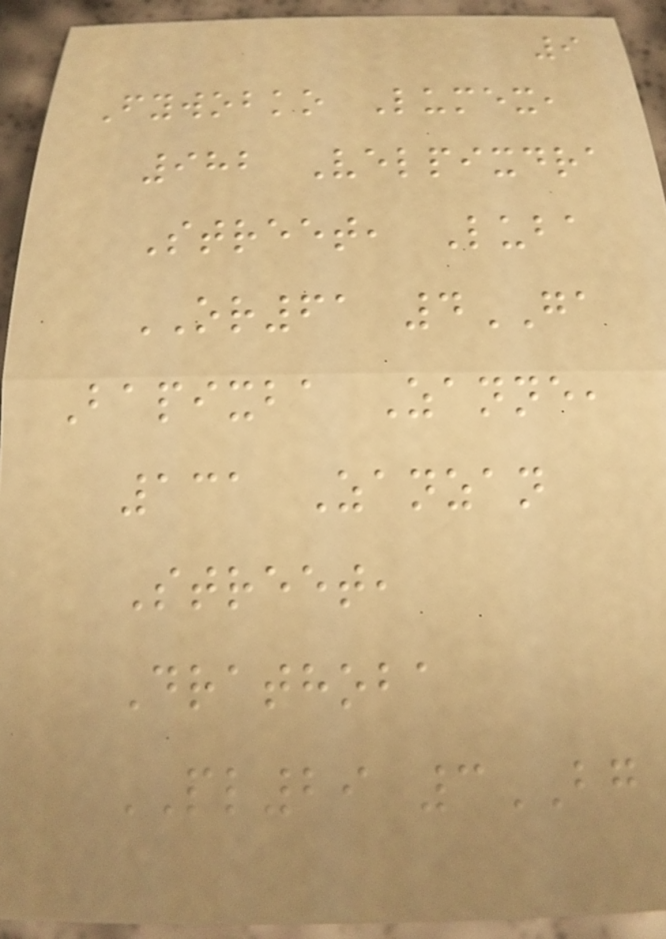9
Fywobko Lumex,
982 Velpixdra
Street, Luba
OR61 4GA
Bapixba Zanne,
131 Zanzan
Street,
Drathoba
PL29 3BG
